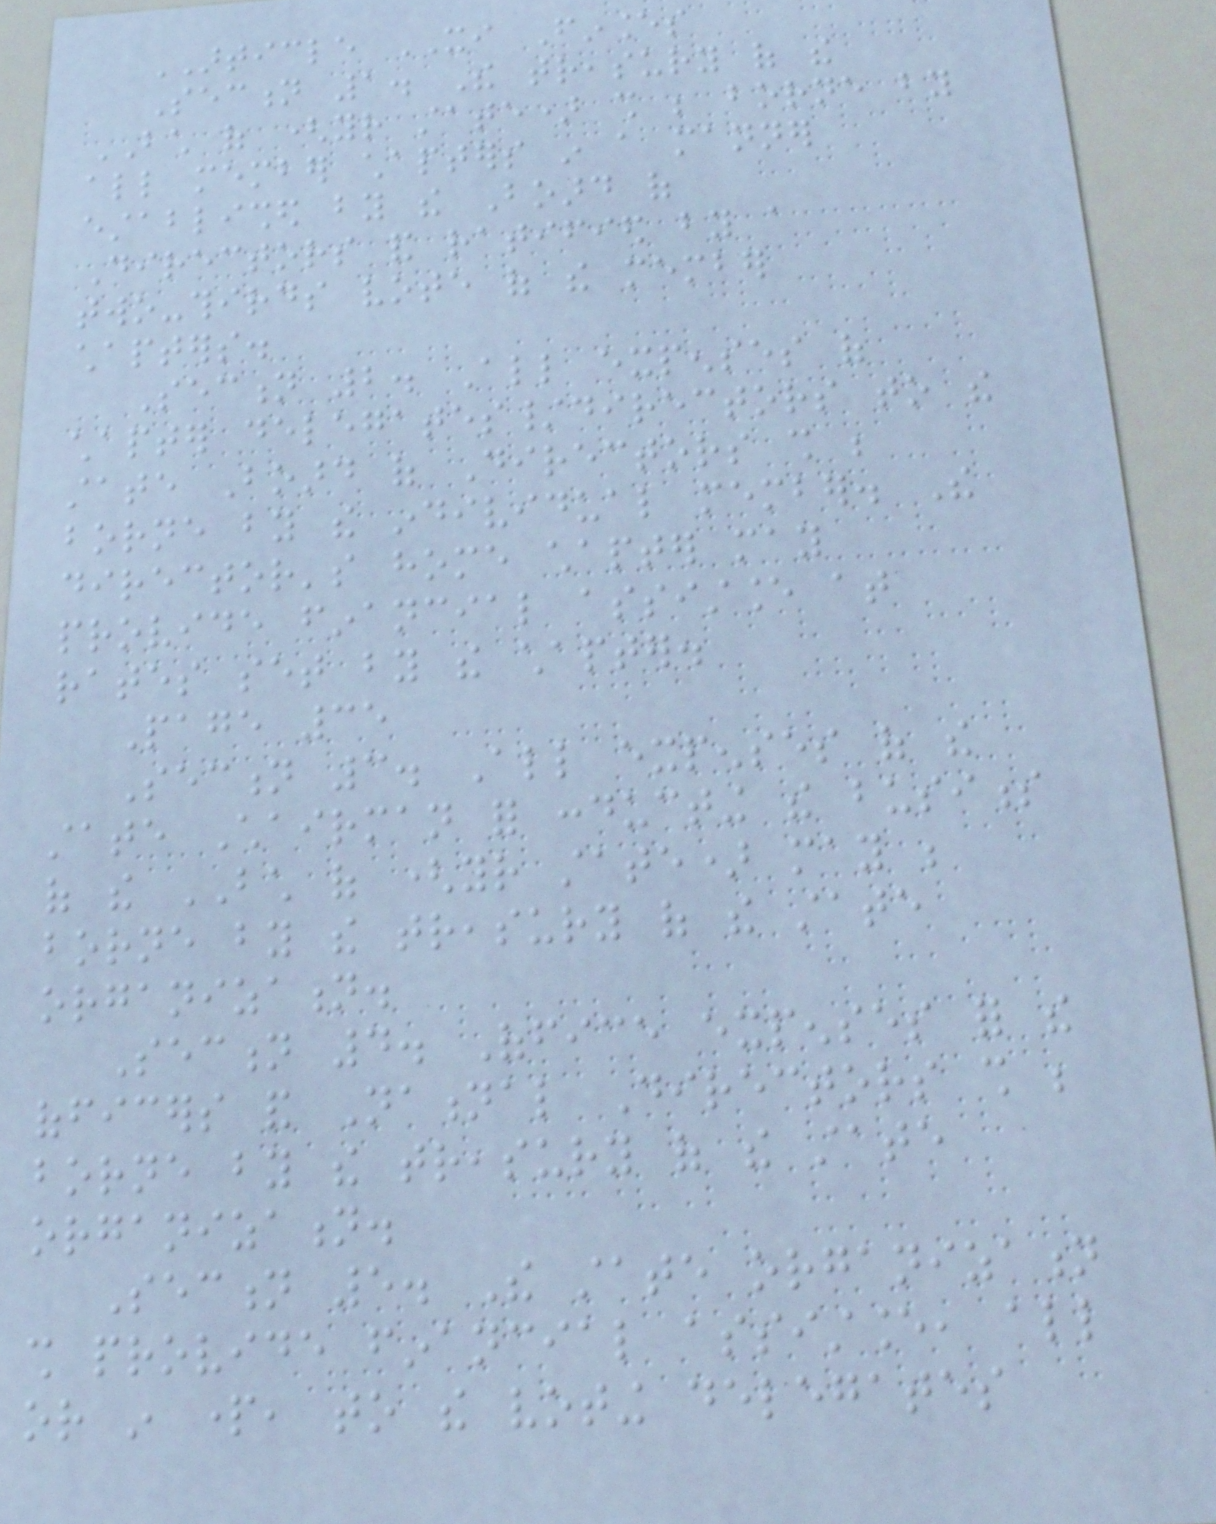ARTICLE XI Finances
Section 1. The treasury of the
BCH of (your state) shall be borne by
all member chapters in a manner
established by the Board of
Directors and ratified by a
two-thirds vote of the member
chapters.
Section 2. All expenses of
chapter delegates/directors to the
state Board of Directors shall be
borne by the individual member. The
director's home chapter may
provide financial assistance at
rates set by the chapter.
Page 35
Section 3. All expenses of the
state Chairman for conducting the business
of the BCH of (your state) may be
borne by the treasury of the state
organization.
Section 4. Office expenses for the
officers and National Directors shall be
borne by the treasury of the state
organization.
Section 5. The state organization
shall provide financial assistance, all
or in part, to the voting delegates
